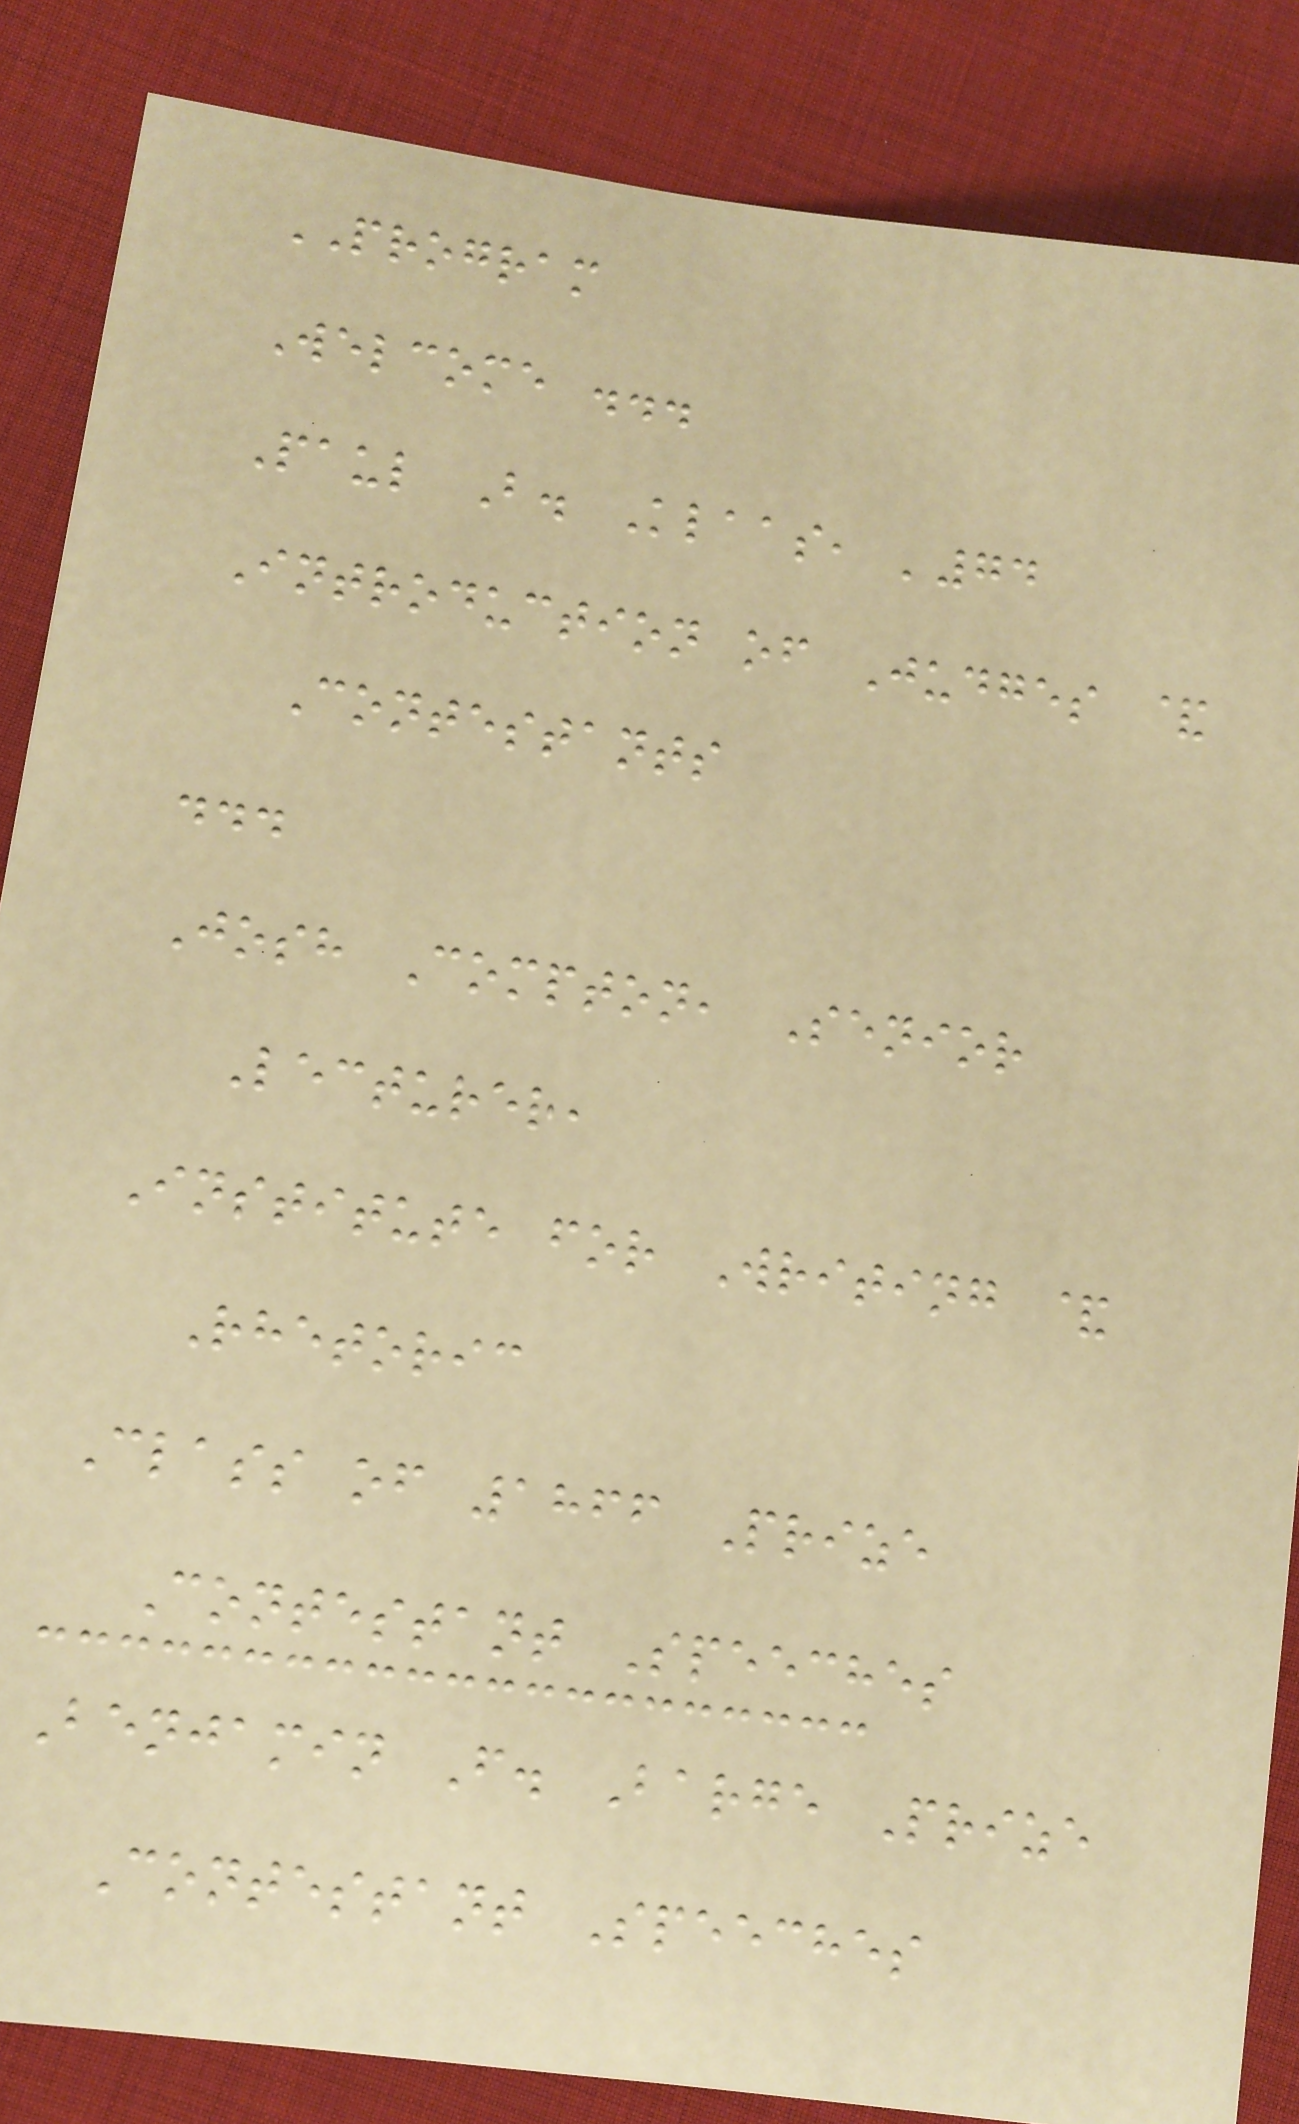PROGRAM
Welcome ...
Paul B. Klaas, '74
Introduction of Judges &
Contestants
...
Josh Compton, Senior
Lecturer,
Institute for Writing &
Rhetoric
Class of 1866 Prize
Contestant Speeches
Benjamin F. Barge Prize
Contestant Speeches
